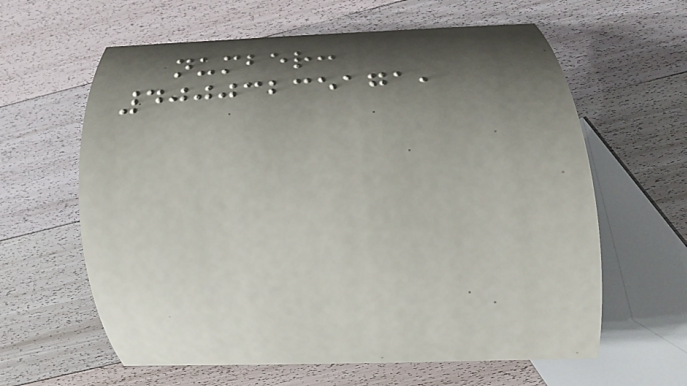number:
40003235171,
